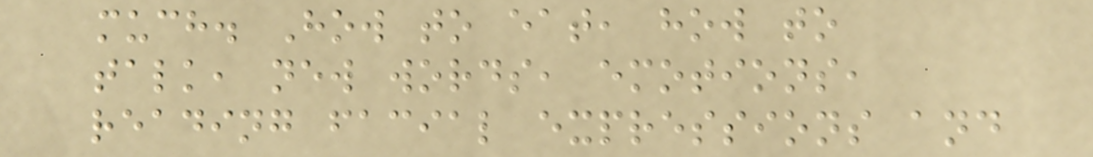much. How to eat, how to
talk, new words, emotions,
reading facial expressions and
